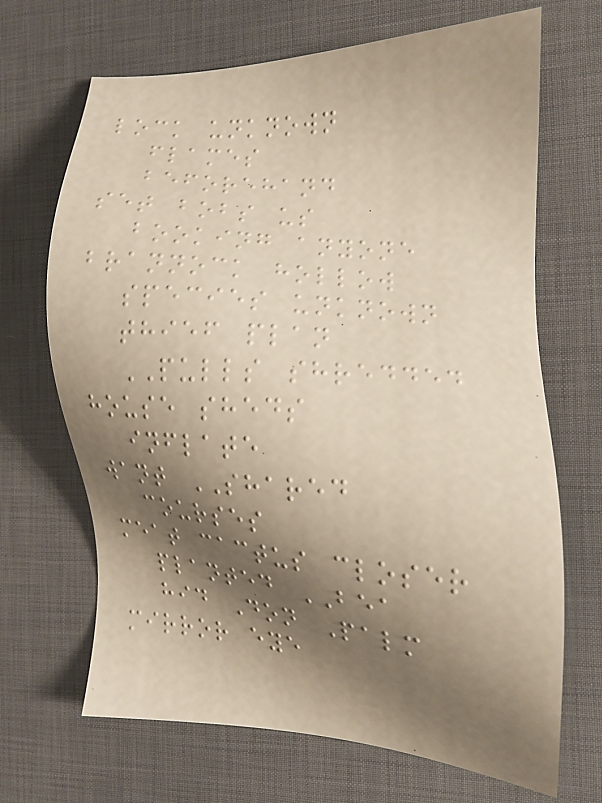lock unknown
flames
beforehand
set bobs us
booking anyone
brannock hollow
species unknown
thief plan
PULLS shredded
house sheds
inflate
want SHARED
courses
meat cactus closer
planted BEA
hid Don Palm
mirror eye
